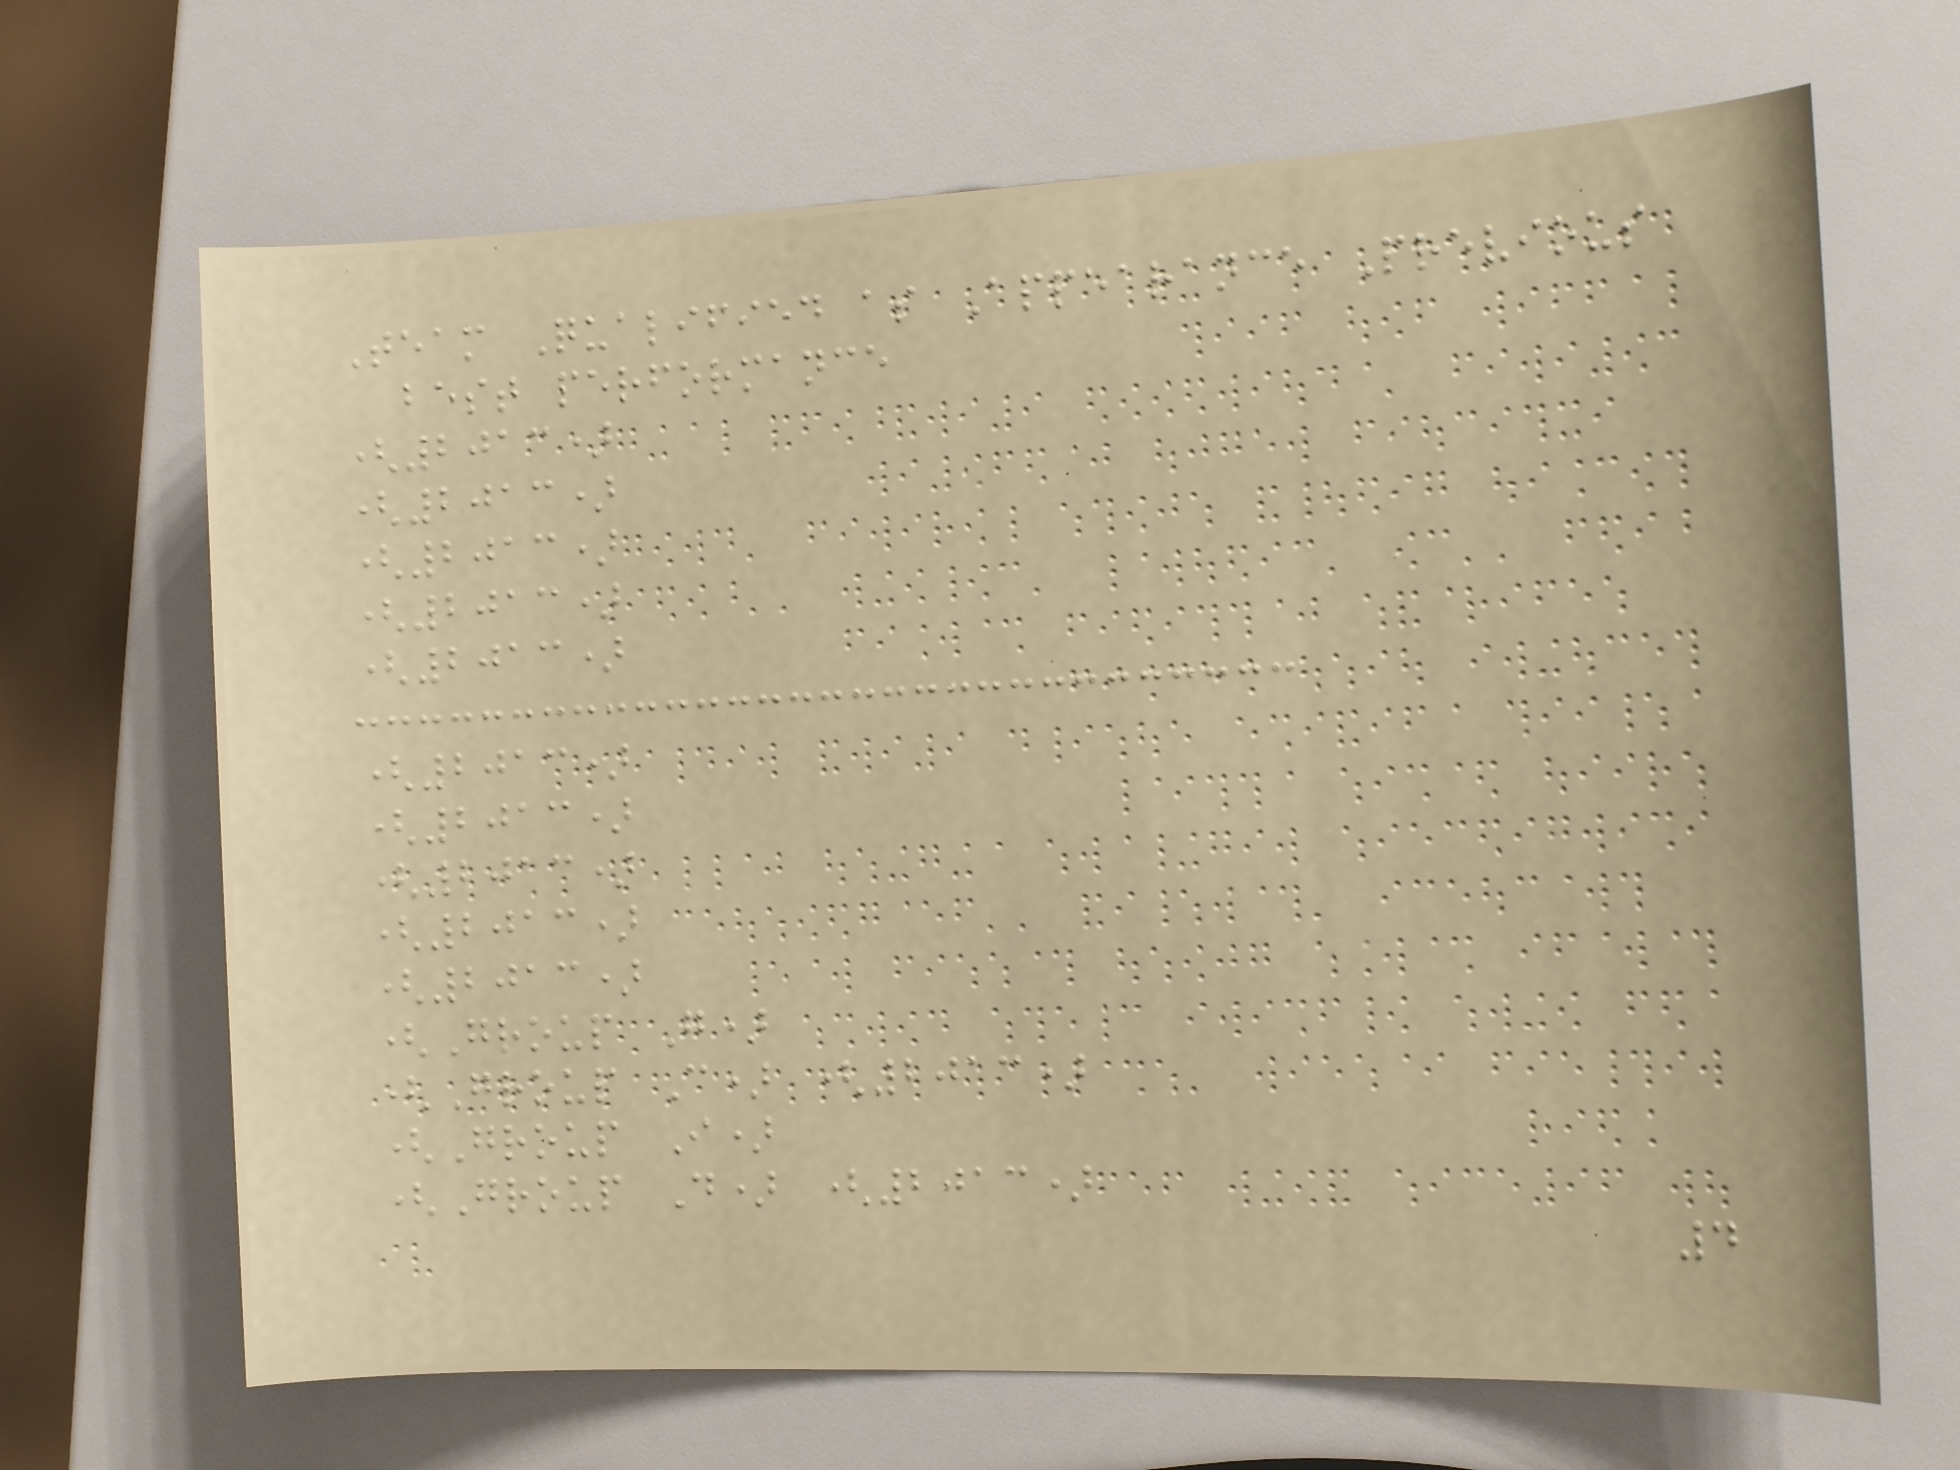Team Qualified as Appearance Previous
best performance
(2013)
(2013)
(2013)
(2013)
(2013)
(2013)
(2013)
(2013)
(2013)
(2013)
(Group G)
(Group C) (2013)
(Group I)
(Group D) (2013)
4
